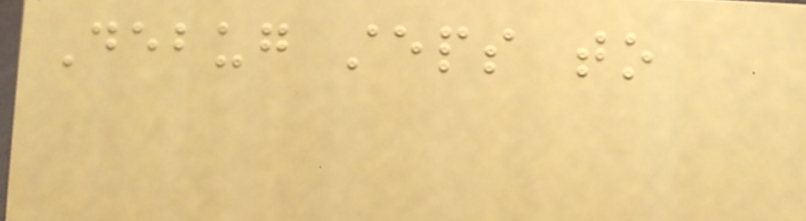Debug steps to
